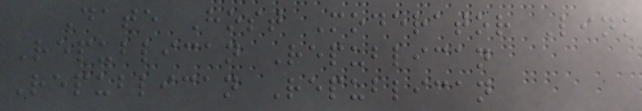Date Host Moderator Link
Republican Republican
Republican Republican
